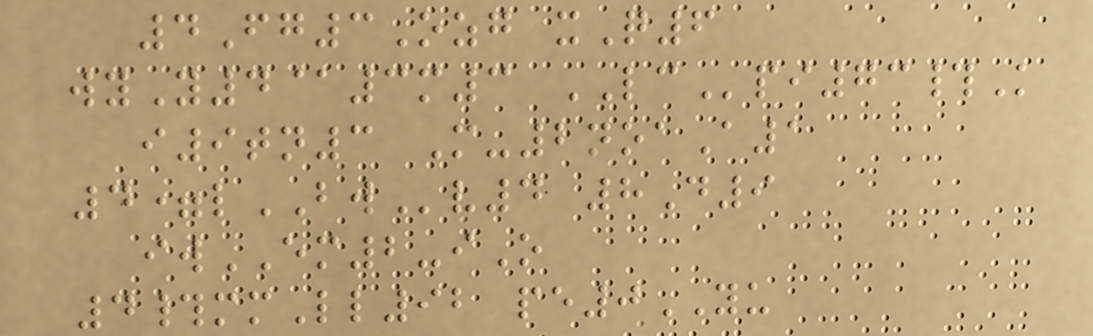4Fg3Ozg xQ6
wyY4@3m3 LCpi73#K
i9tn3 M-2noaA1
4=lBWv4 8D9
iwEM2-iO
4#mmLl92 pe0YU
